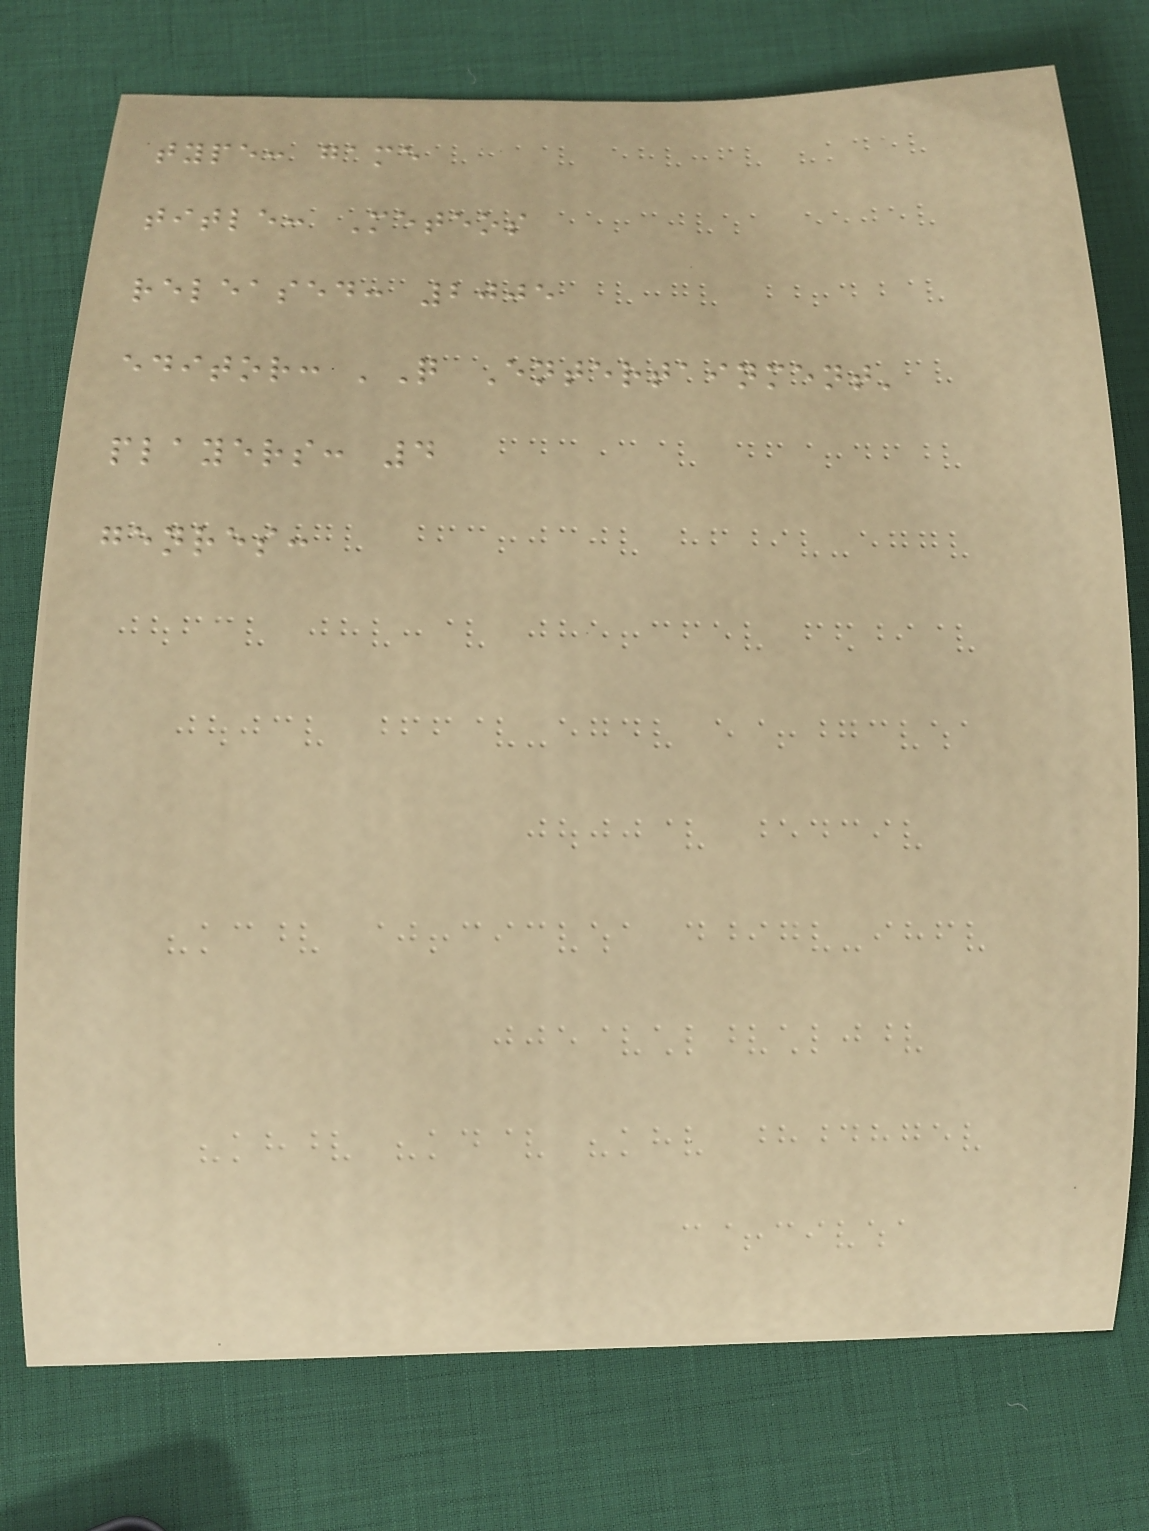type: game
title: Meteos
released: 2005
editor: 'Q Entertainment'
players: 4
genres:
